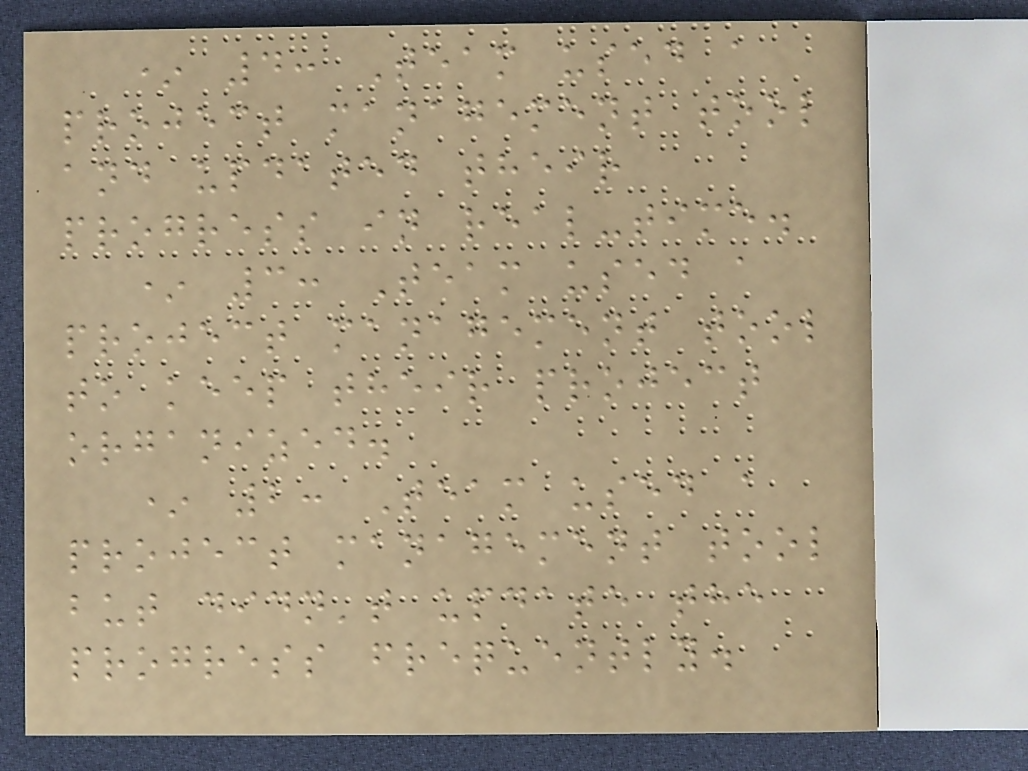* 4: Team used a
project management tool
and updated their
progress in real-time.
* 3: Team used a
project management tool
to keep their project
organized.
* 2: Team used a
project management tool
but didn't update the
progress frequently.
